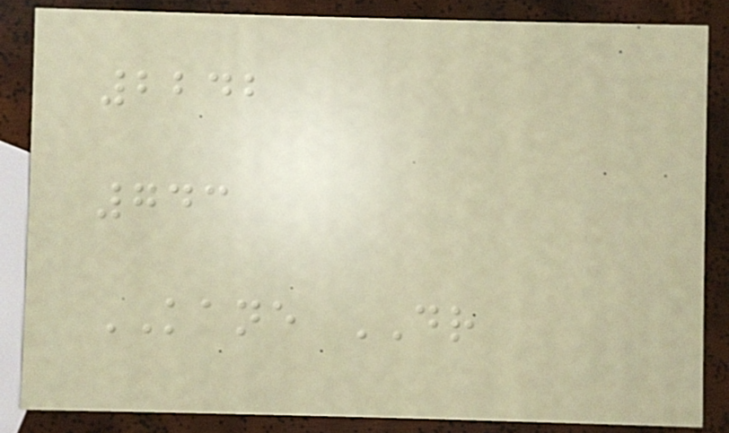2242
743
KANE DR
